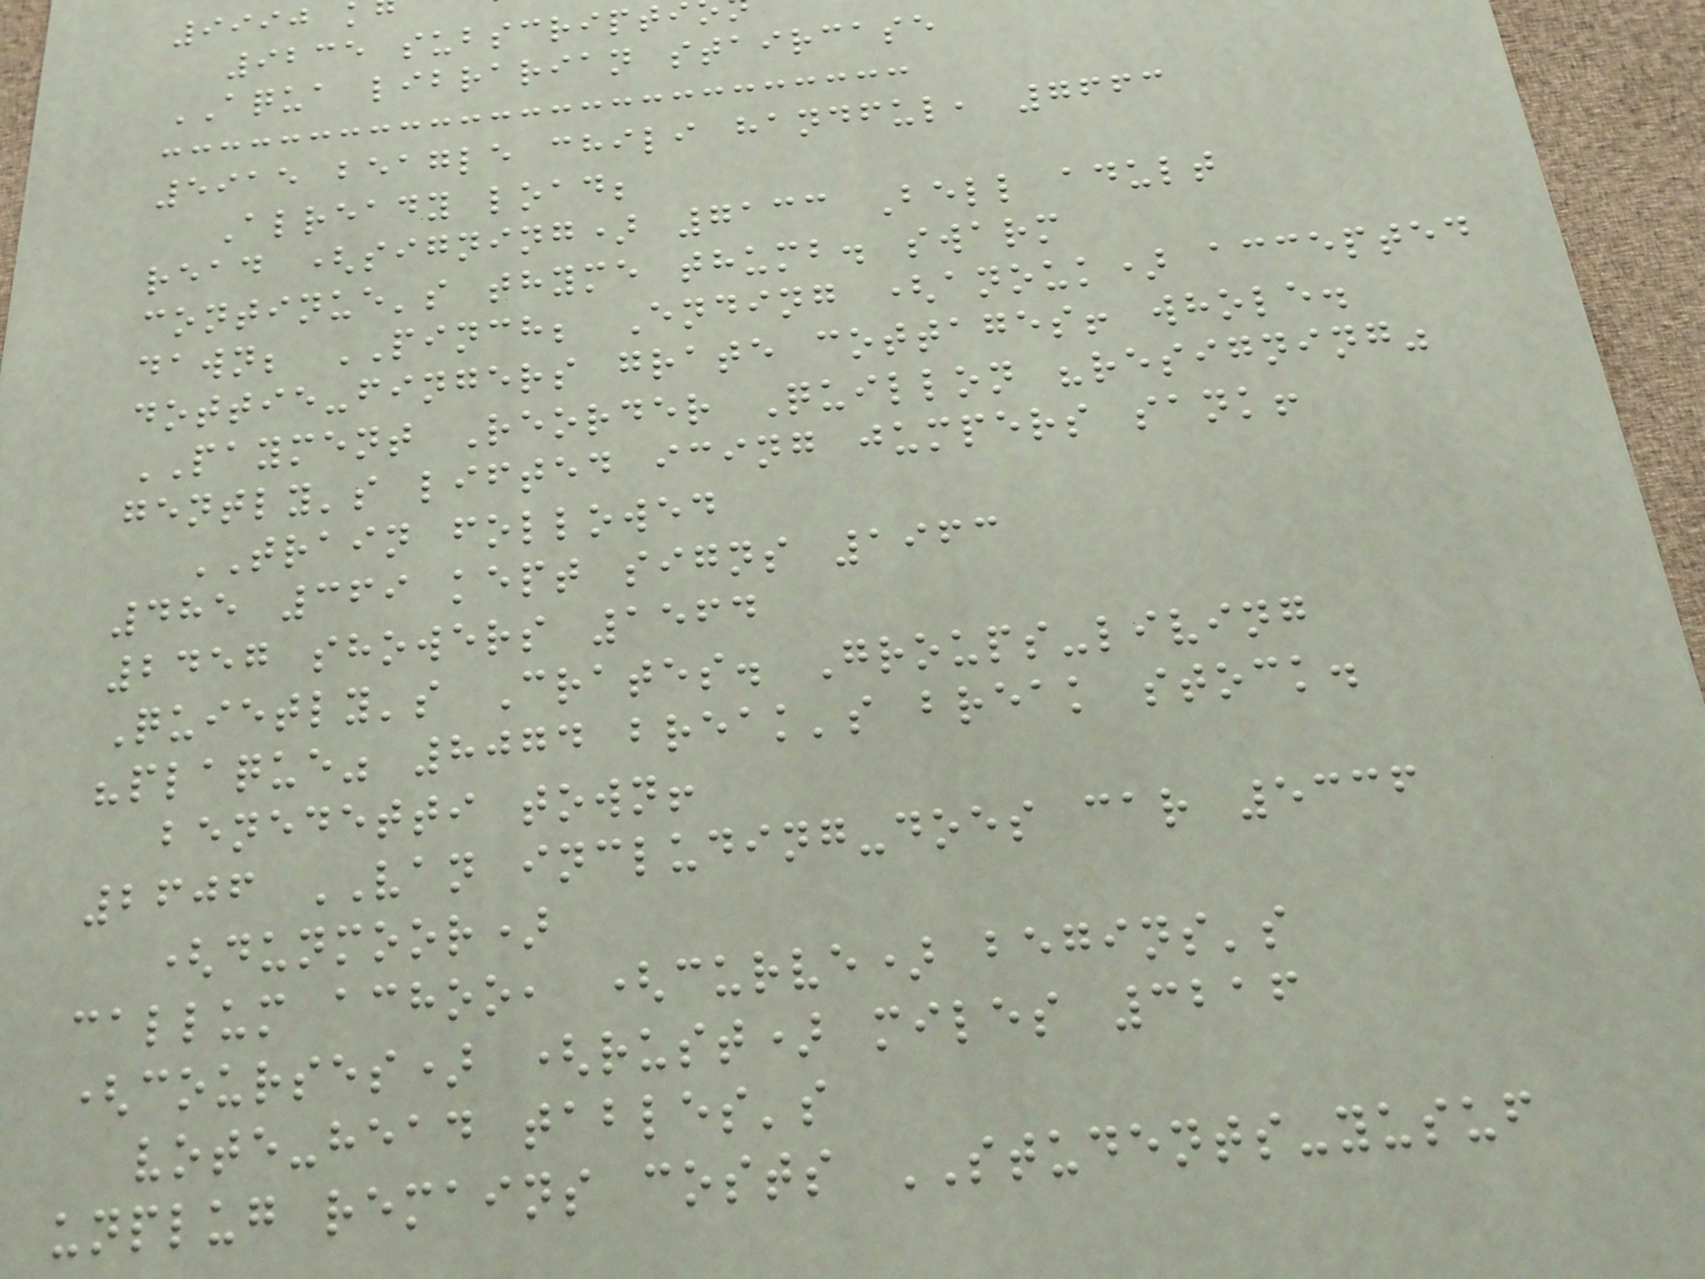9235 subscripti
AQUA librarian staircase
5915 beagle chili handful, 7663
Already load;
read (signing) 7133 Bell adult
continue's thyme thumb. swarm
dawn; PINCH; Ending (anouk) accepted
dottie-fingers grate cottages! whole.
PAYMENT Reorder Quillon "resigning"
gently's lifted icing jumpers sank!
TRAIN followed
485 369 kept signs 1963
2457 showers 1564
Quietly's Crates. Groups-living
"plaque" 8074 break's break stock.
benedetti town!
2606 VAN including-does car 5336
(dunmoor)
callum achoo, (curve) begins's
(courses) (rust) miles 3216
vote-head tables's
unplug remains costs STUDENTS-yusuf
